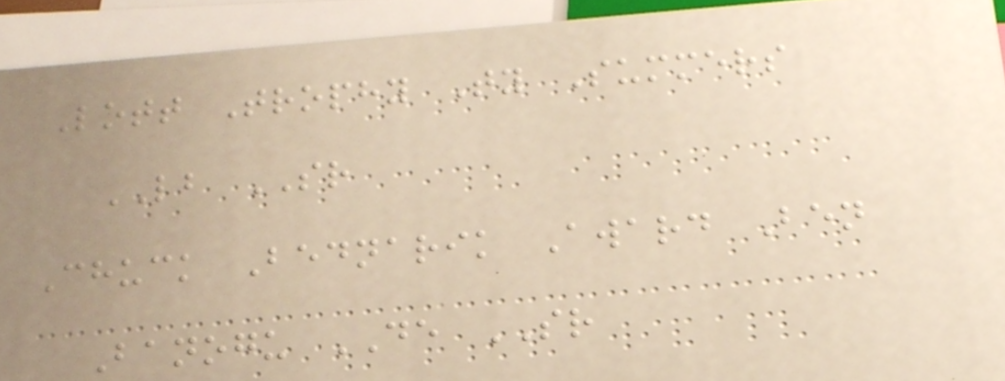Lott Trophy Ty Summers
LB SR
Chuck Bednarik Award Ben
Banogu DE SR
